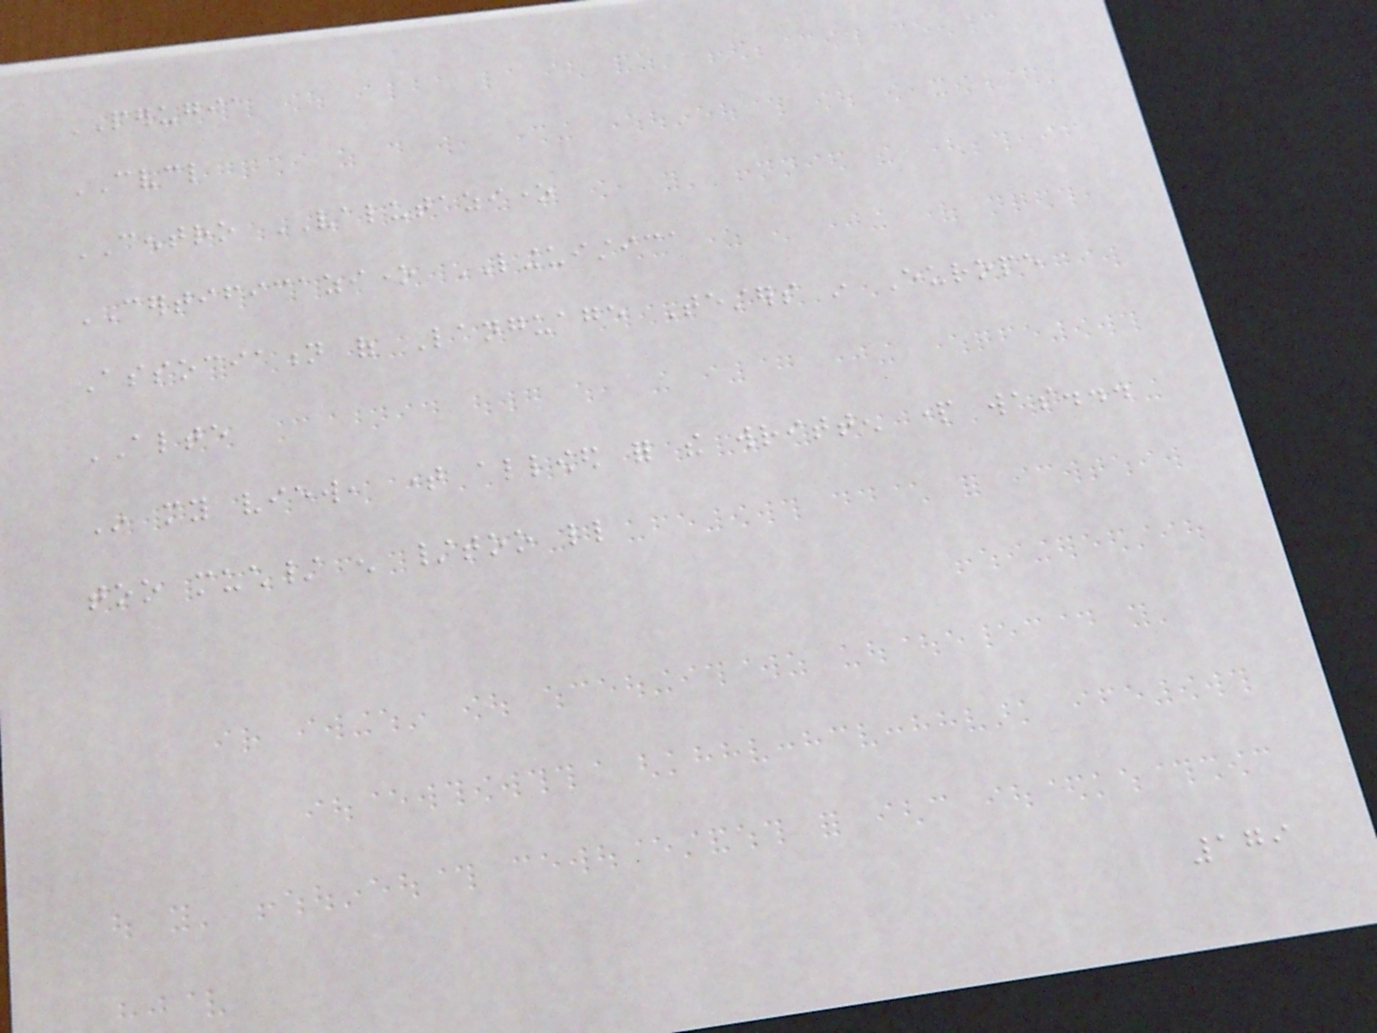PERUGIA
CVCL
CENTRO VALUTAZIONE
CERTIFICAZIONE LINGUISTICA
Association of Language Testers in Europe
ALTE
In my view, time allowed for the written part was...
too much/ enough /too little
179
